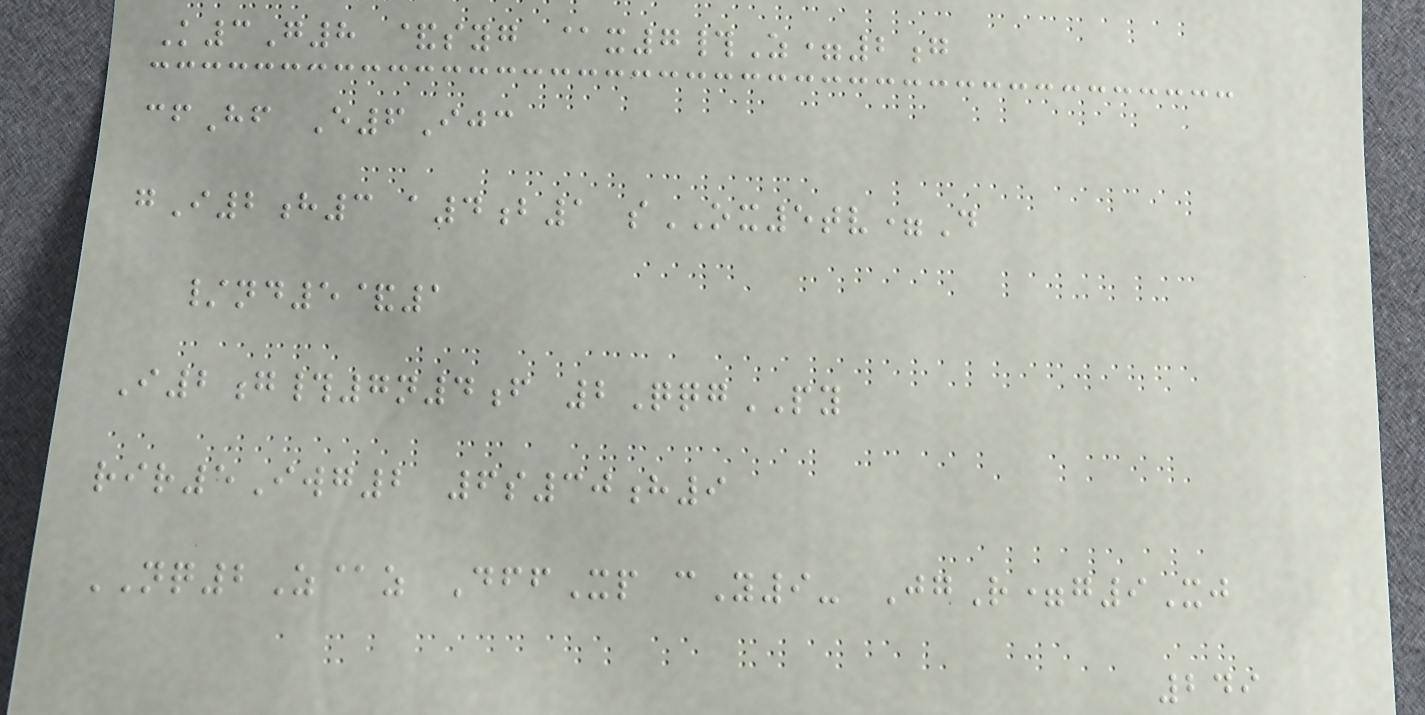K3G8 &syg @x7#Z=2g
cfHf E6Ijc
gI2h3 a4b1 sOX5tv=D
/nd5&1
I2g#7n4f 2QqgPY
rir5Iwg2 6s30h9
NQ2Z@z DffXp cY9- JgR=g9Xj
249
